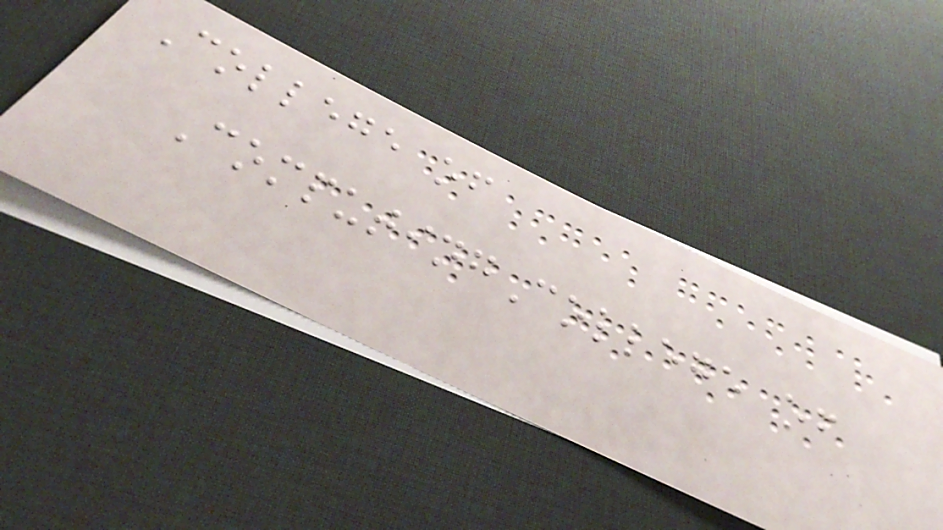College of
ComputingCollege of
